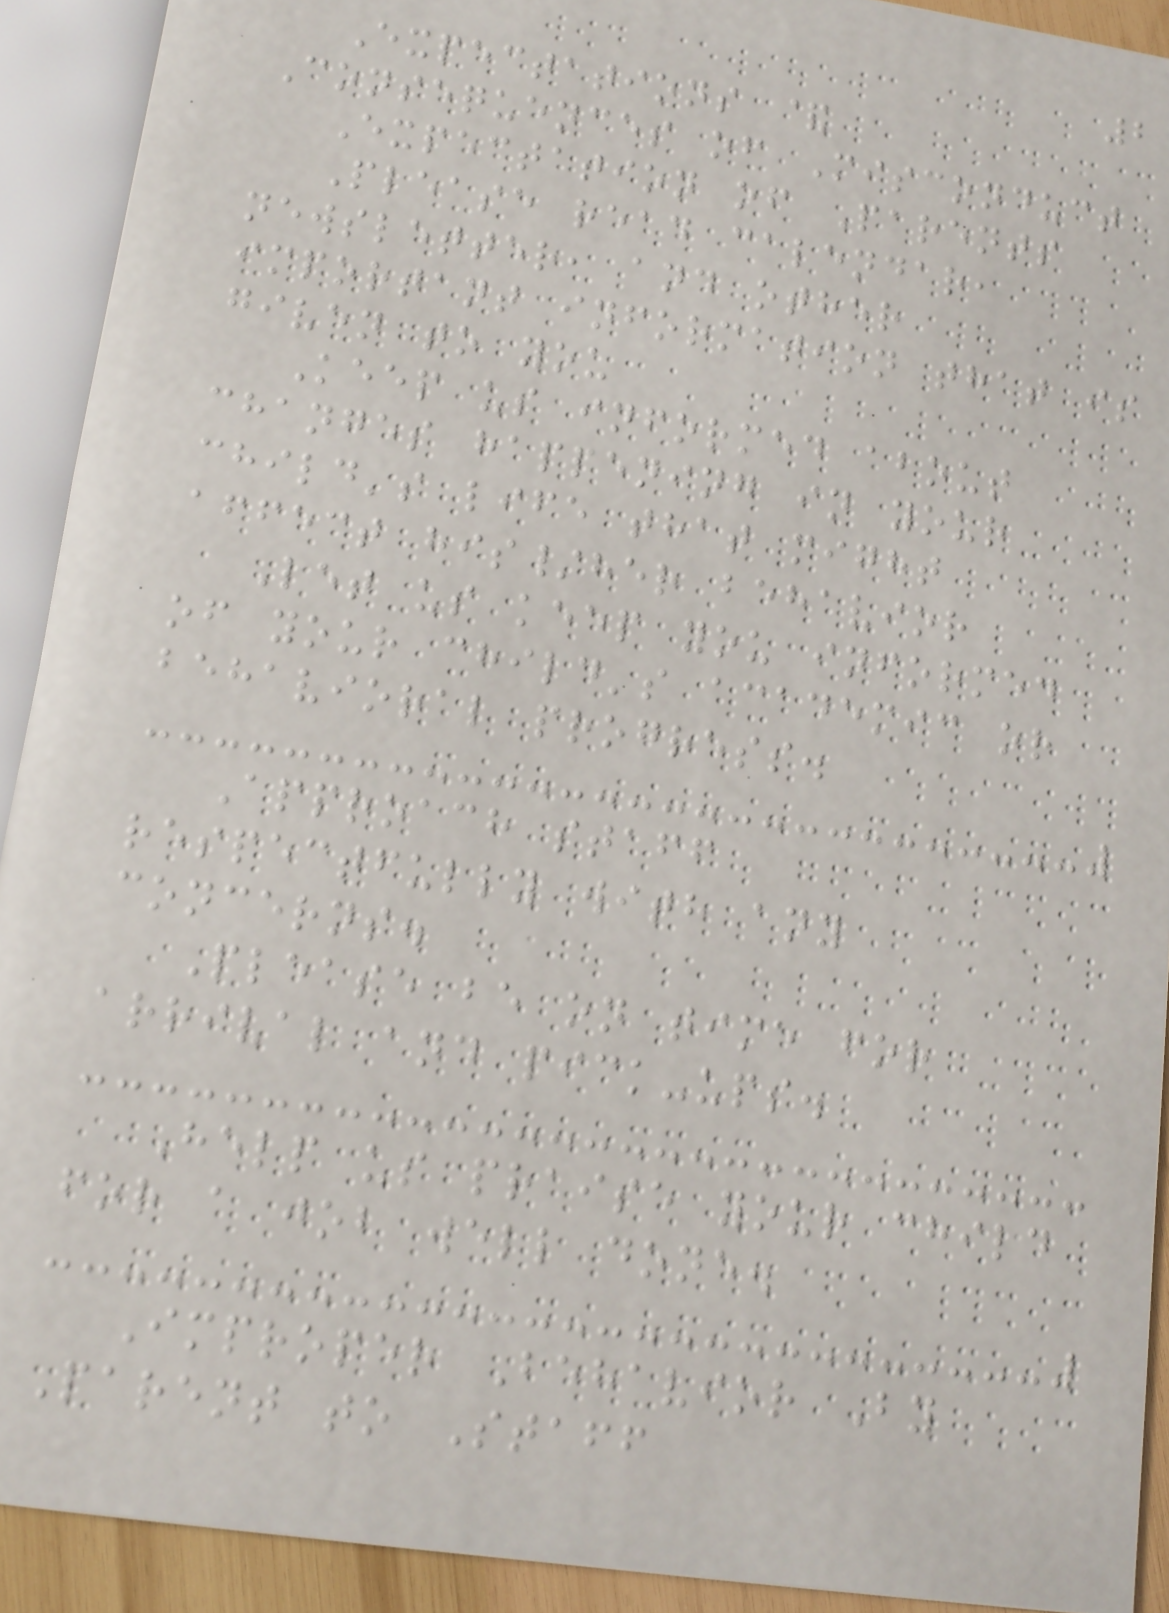2
Expectations &
Consequences of Misconduct
Expectation of Parents
Please read calendar,
newsletter, and other
important information that is
given to you
Keep us informed about
changes happening in your
child's life that might
affect his/her behavior
Let us keep you informed
of your child's academic or
behavioral progress.
Approach staff
respectfully with any
concerns.
Please be on time for
arrival and pick-ups.
Help us praise your child
for a job well done.
Improper Behavior By
Parent to Staff
